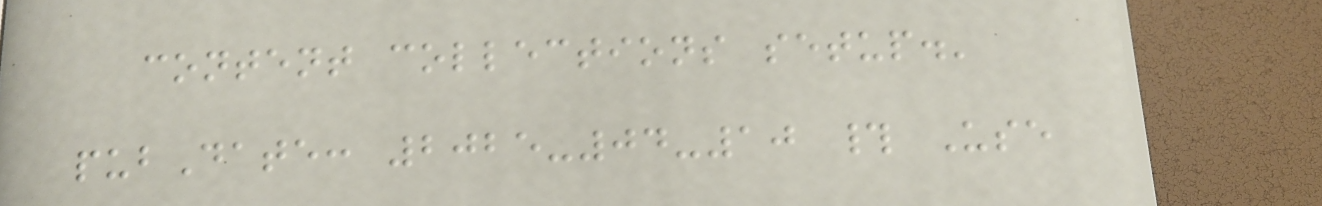content collections setup.'
pubDate: 2025-04-10 # Use
